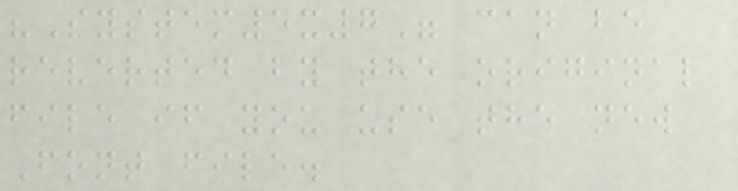"System5x7" can be
reverted by the original
file if you use the new
Font file.
